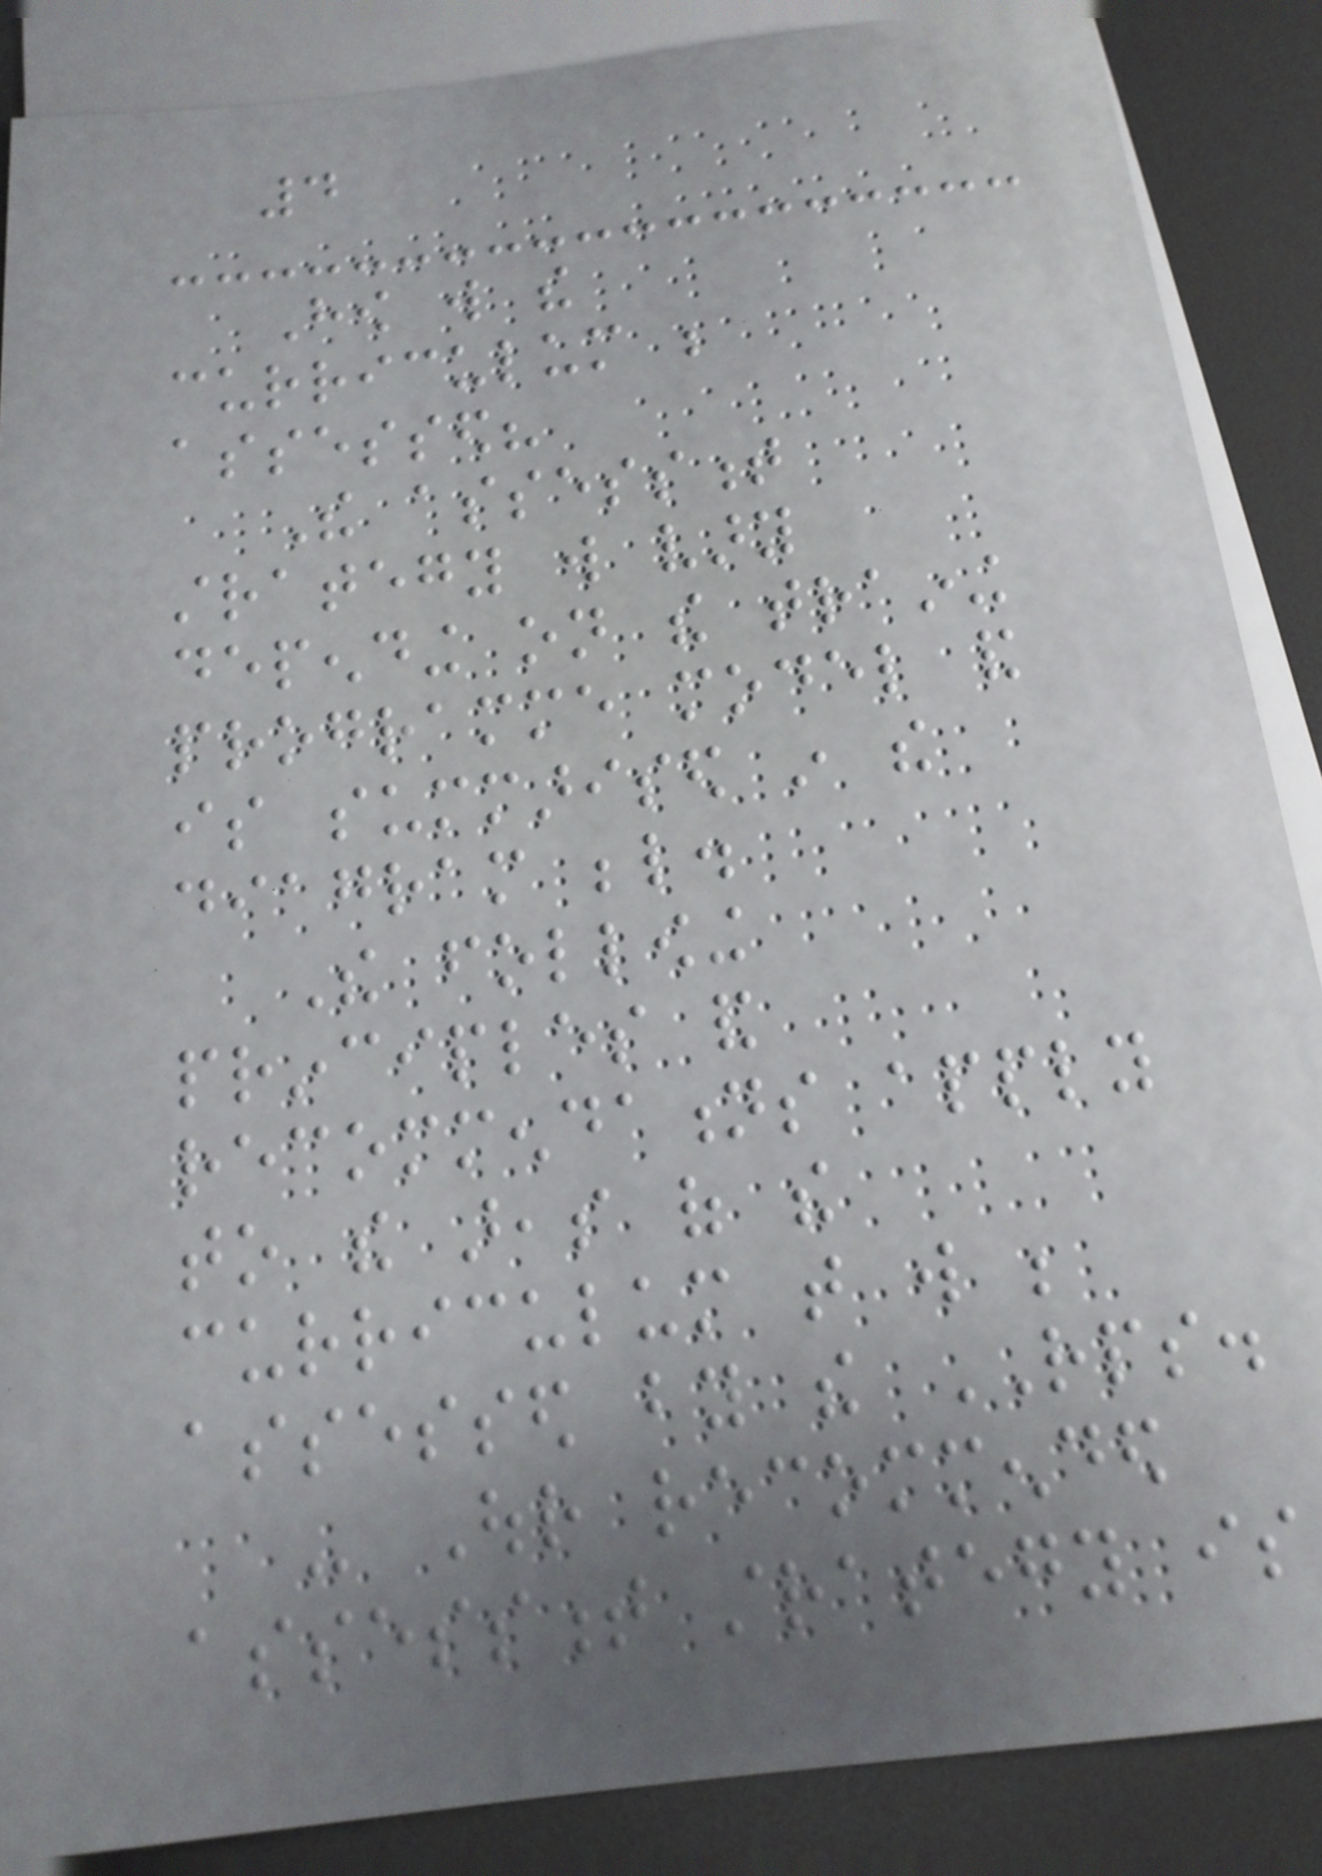4
How will the
curriculum be
assessed?
The assessment
strategy will vary
depending on the training
programme model and
is summarised in the
diagram below.
The following
principles and
recommendations apply
to the areas of the
curriculum that will be
assessed by the RPS.
- Our recommended
assessment strategy is
